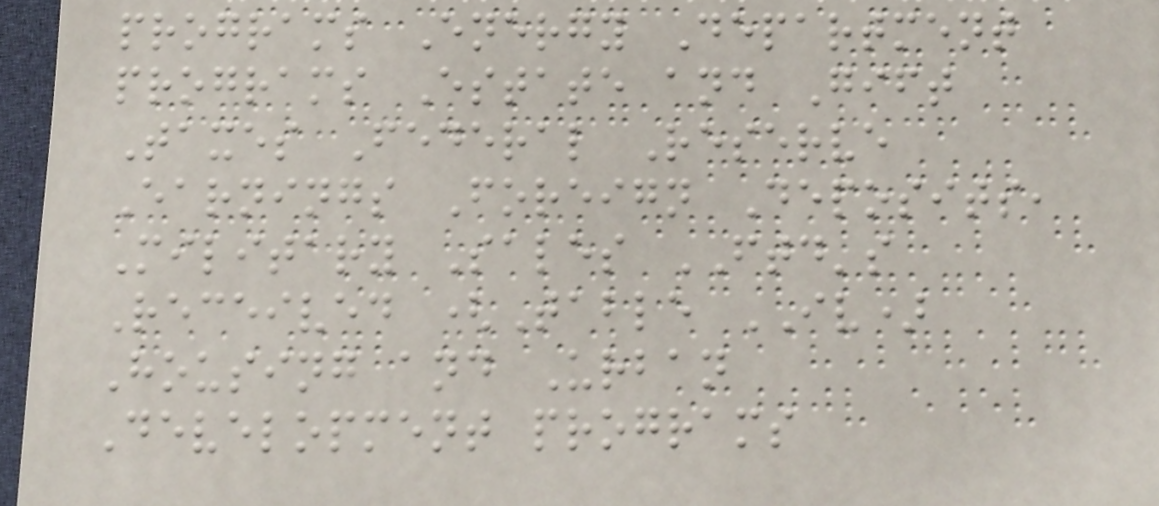programs Energy Department
programs Estate and Gift
Taxes Federal Reserve
Earnings Foreign Deposits,
Military Sales FTD's
Received (Table IV)
Housing and Urban
Development programs
